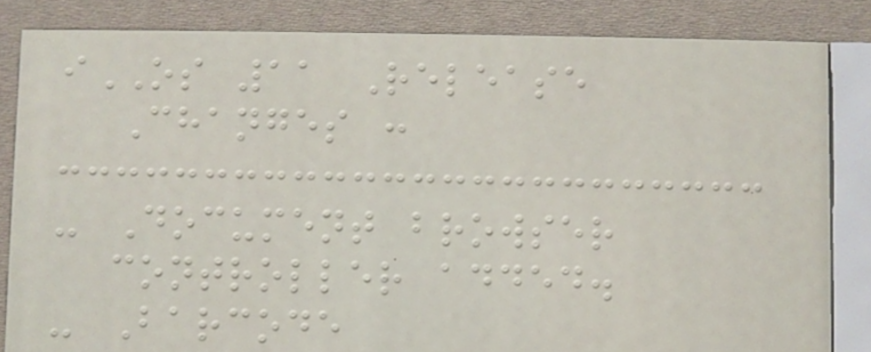iOS 11 Release
Changes :
- Document browser
controller added.
- Barcode
